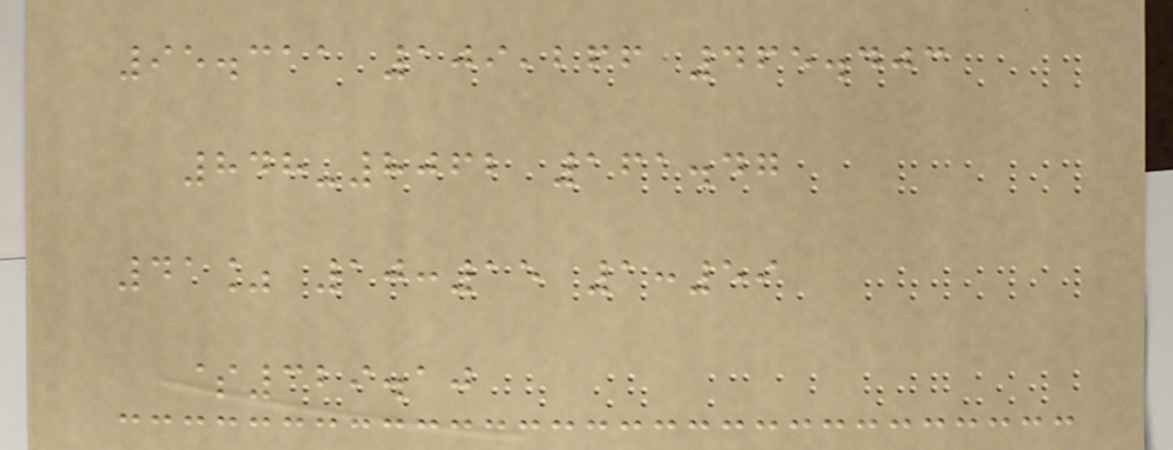95.311 109,266 465.403
848-8062 161.47
41% 10:15 1:59
$329.10
